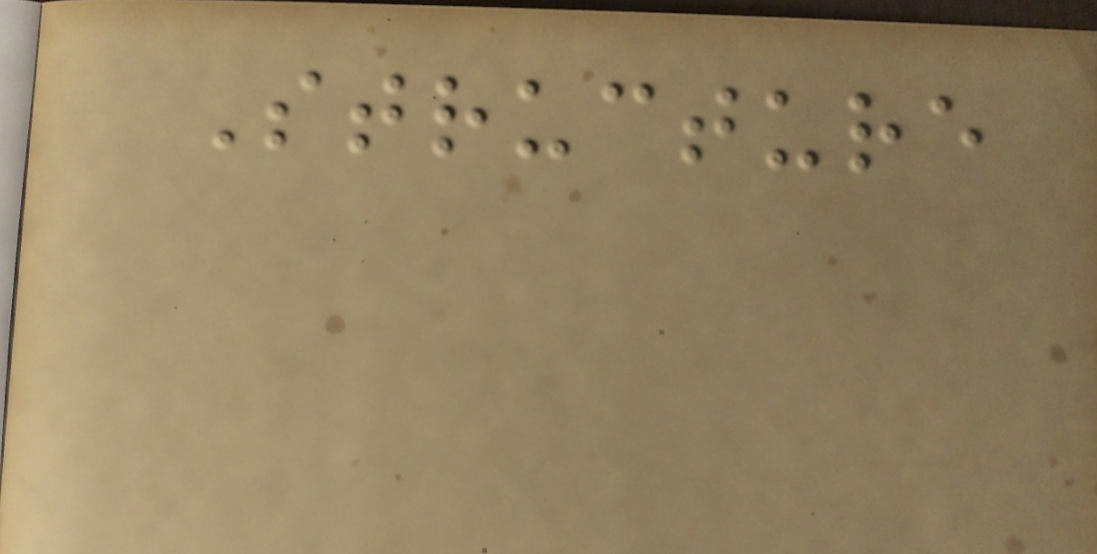Structure
